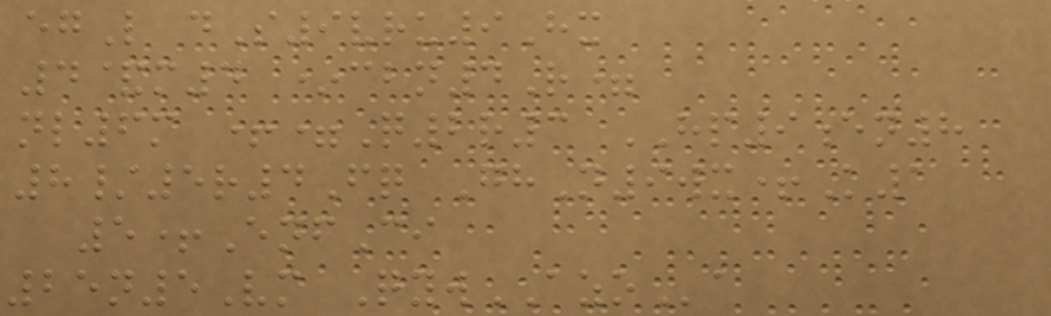egL dS9vru9Hx
4&m4 *cbn4R=
nl6m +=Q2r3 HP9en8
8/5r4Fq GhN9wx+K1
5+EnfCi
25n5Vm QywAZOa
